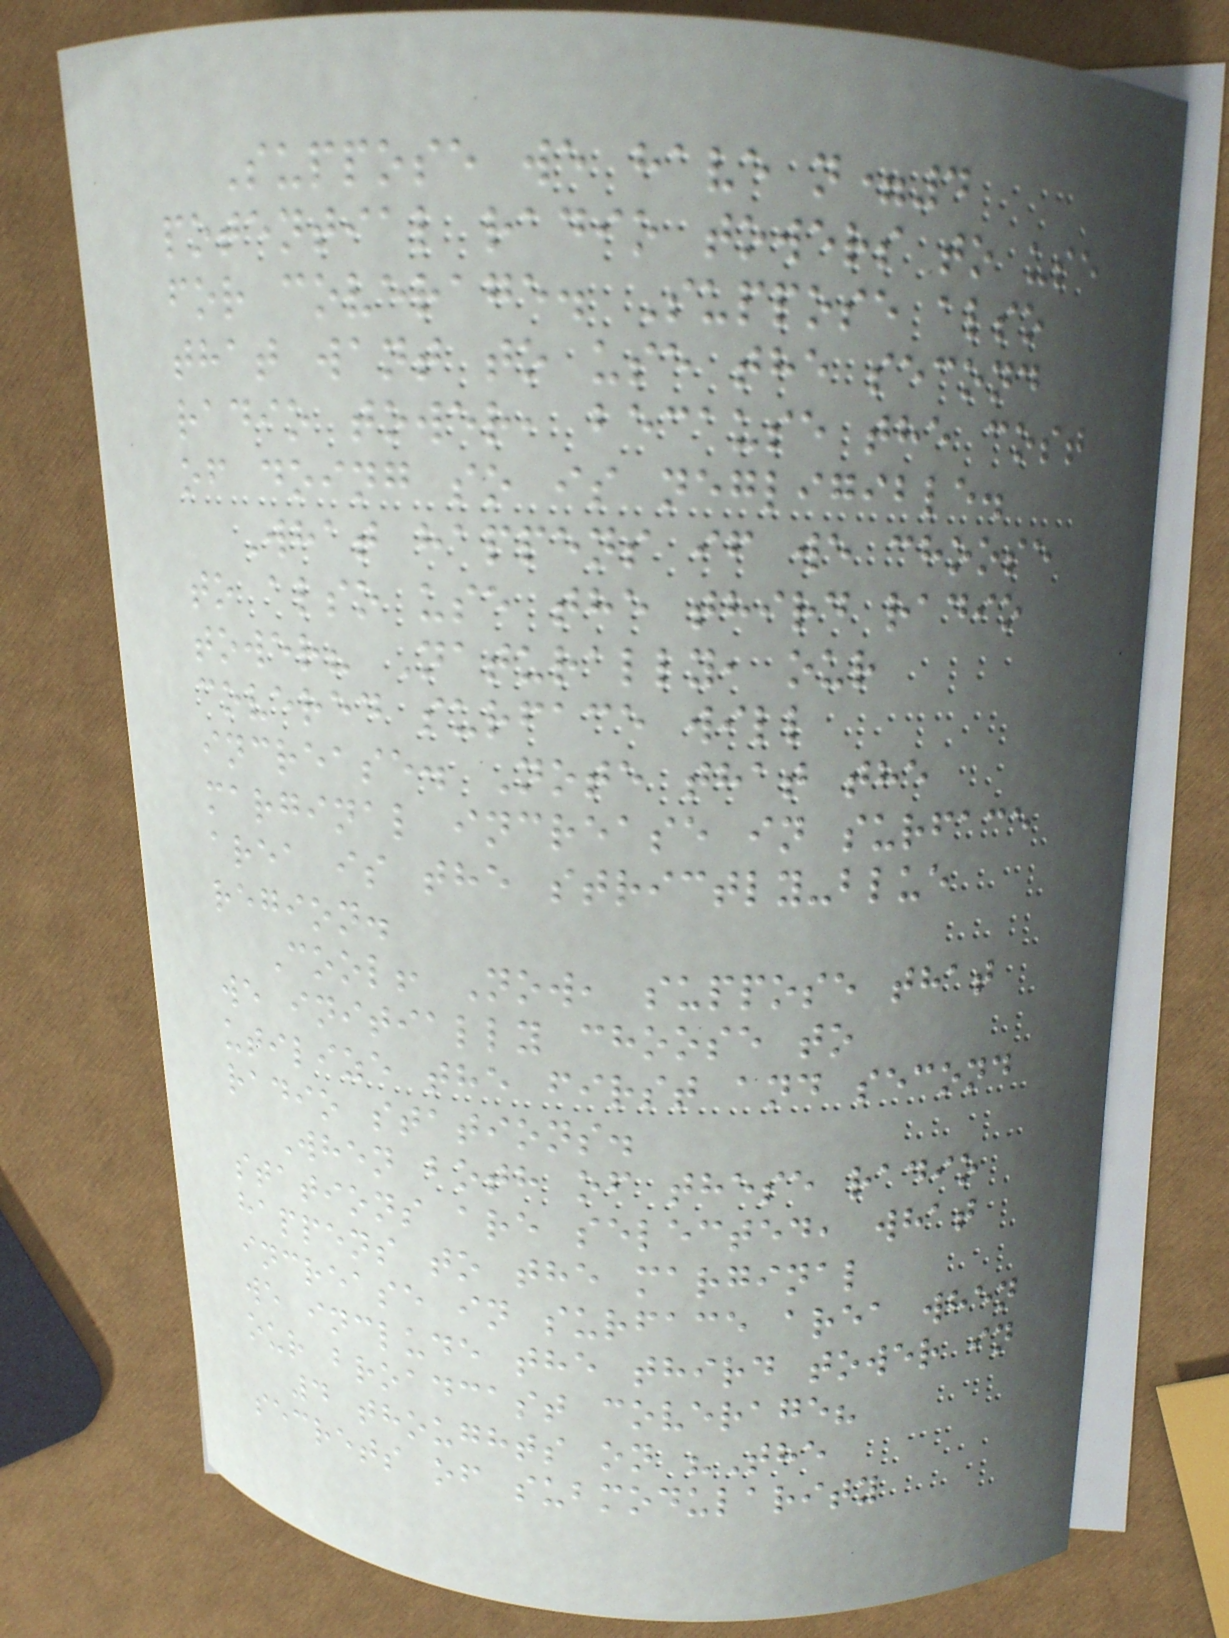Suppose we have n=4
potential radio towers to use
for coverage. Suppose also
that want to use the second
radio tower, because the cost
of doing so is negligible.
What happens if we choose
to also use the third radio
tower? Naturally, our
covered surface will
increase. Note that the
marginal increase in surface
area is the strictly-blue
region.
Cool! Now, suppose that
we initially choose to
utilize the first and second
radio stations.
When both of these radio
stations are selected, what
happens to the marginal
increase in surface area when
we include the third tower in
our broadcast coverage?
4 thoughts on "The
secrets of submodularity
